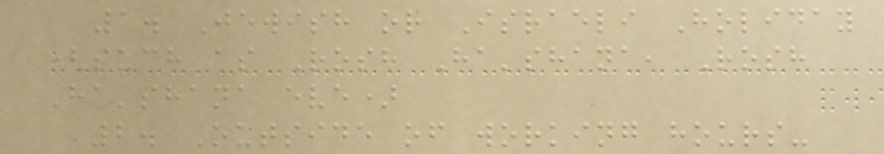1. Jewish or Israeli Holiday
(such as Rosh Ha'shana, Rosh
Ha'shana eve)
2. Outside of working hours-
